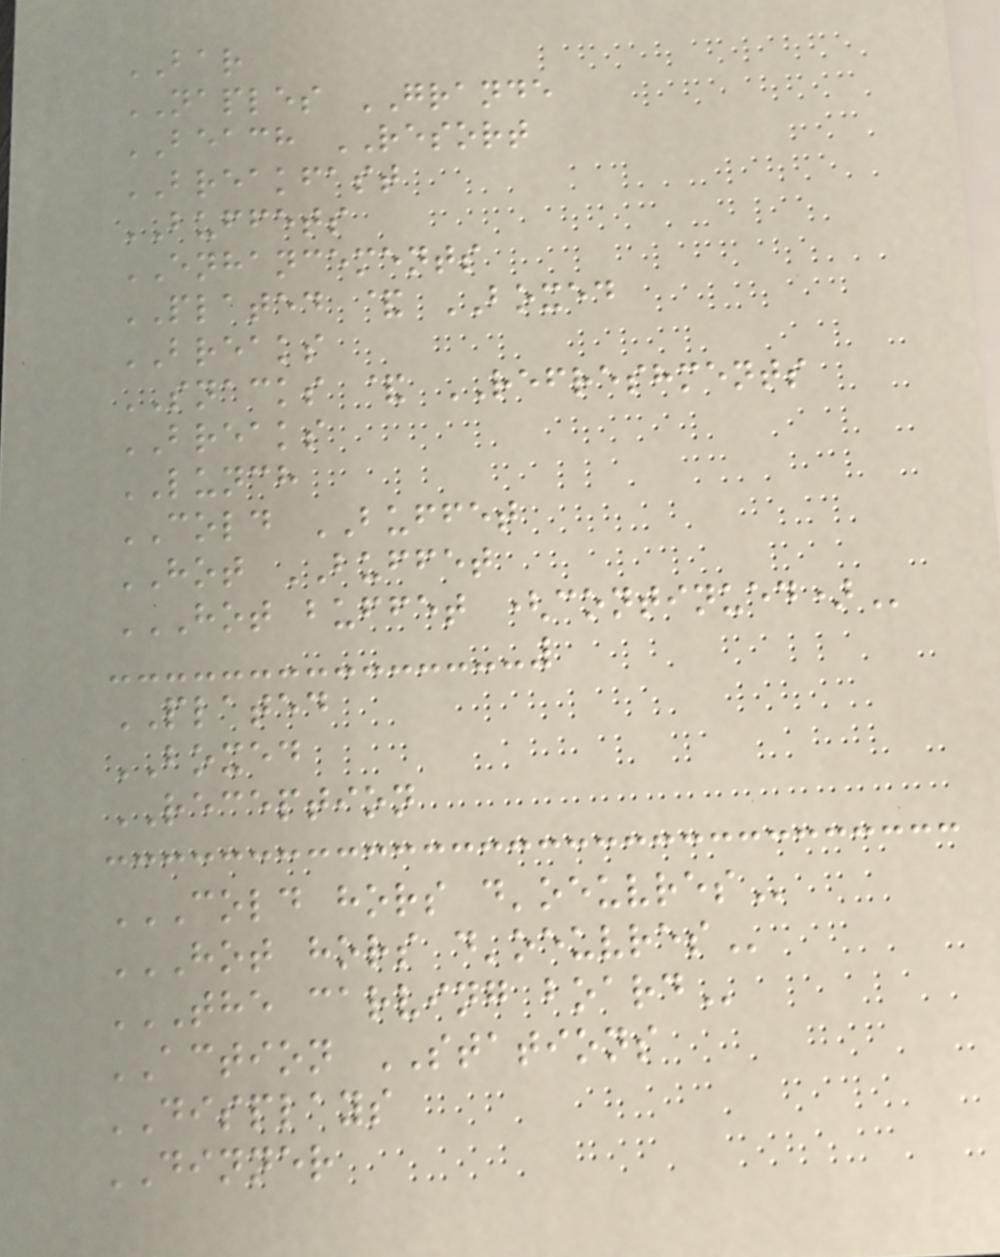BAR
NAPLES GRANDE
BEACH RESORT
BREAKFAST
BUFFETS
ENHANCEMENTS
PLATED & BOXED
BREAKS
SNACKS & REFRESHMENTS
BREAKS
LUNCH
COLD BUFFET
HOT BUFFET
HOT BUFFET (CONTINUED)
PLATED
BOXED
RECEPTION
COLD HORS D'OEUVRES
HOT HORS D'OEUVRES
THE CARVING BOARD
ACTION STATIONS
DISPLAYS
DINNER
